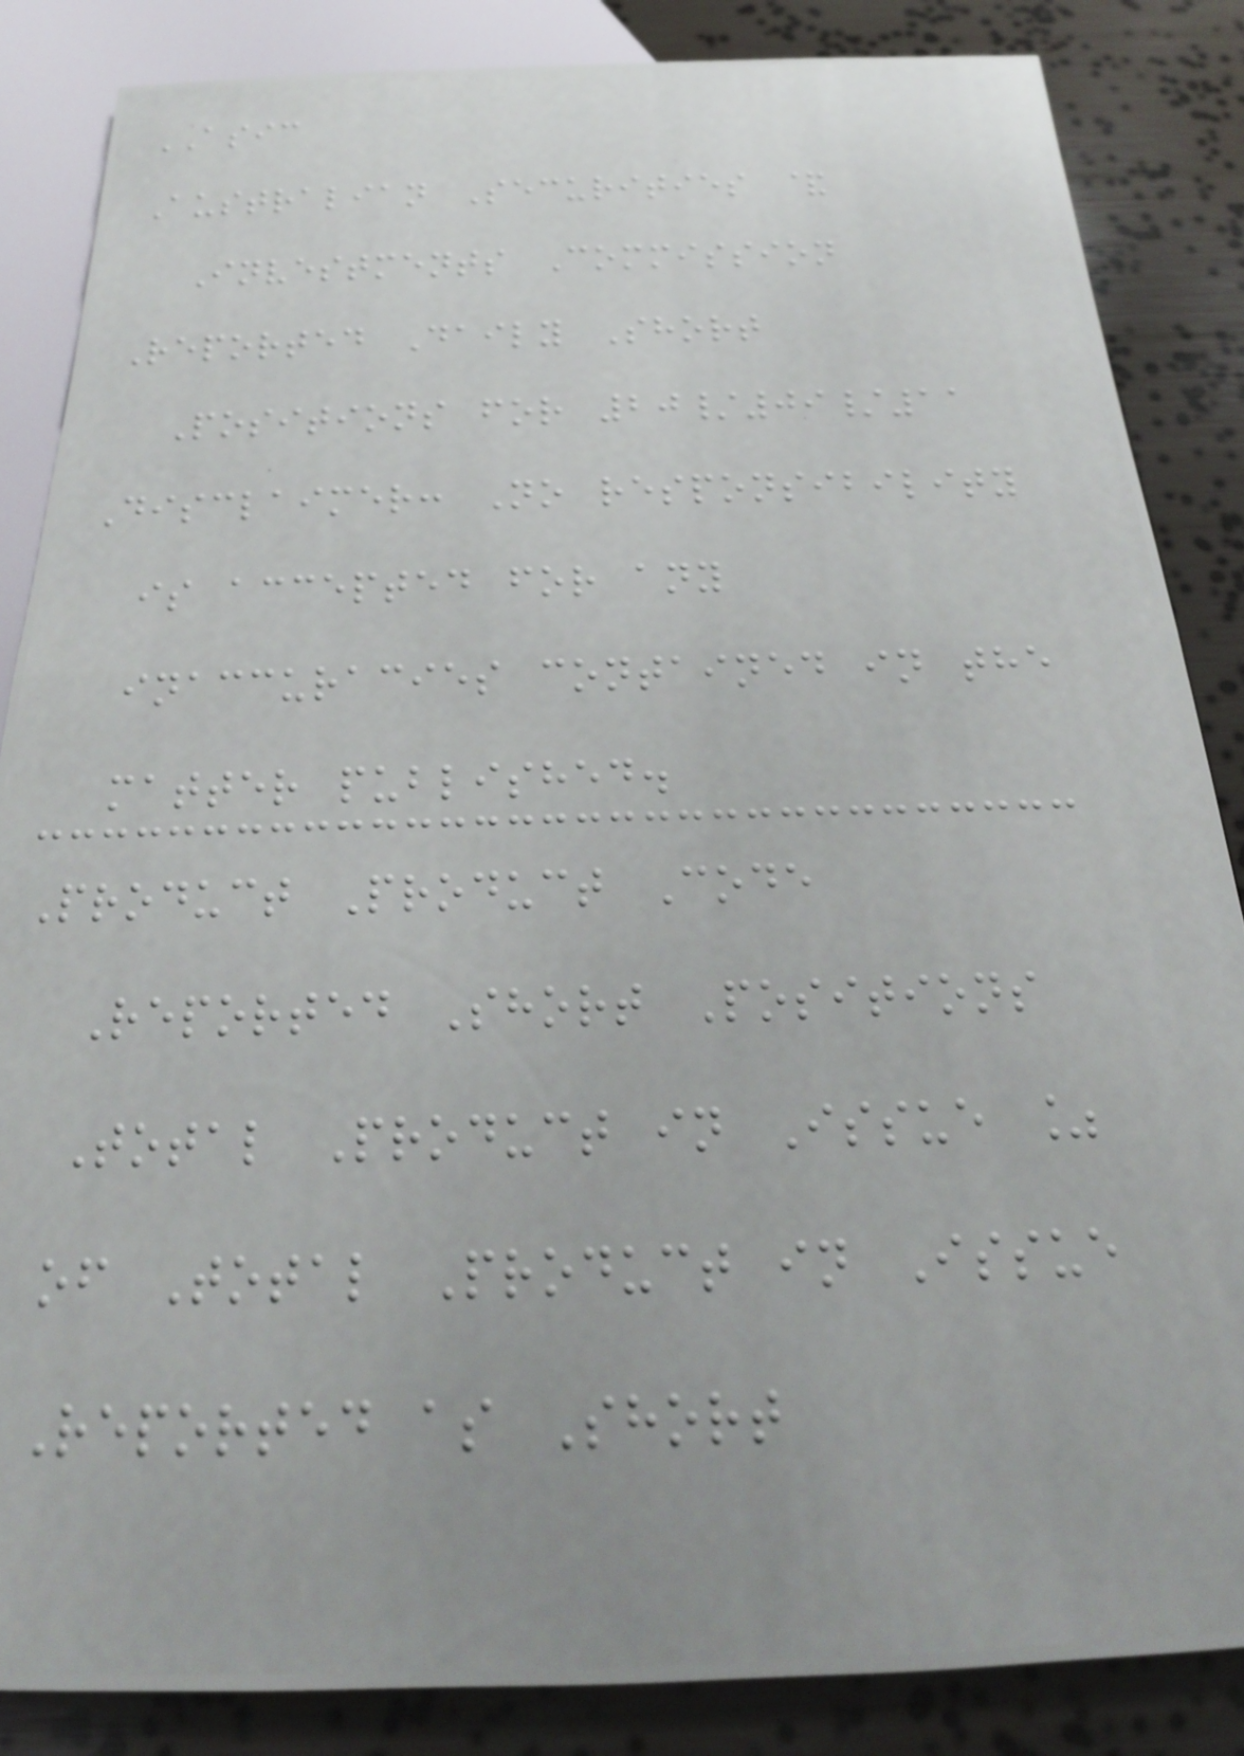ASIC
Australian Securities &
Investments Commission
Reported Daily Short
Positions for 20/09/11
Disclaimer: No responsibility
is accepted for any
inaccuracies contained in the
matter published.
Product Product Code
Reported Short Positions
Total Product in Issue %
of Total Product in Issue
Reported as Short
